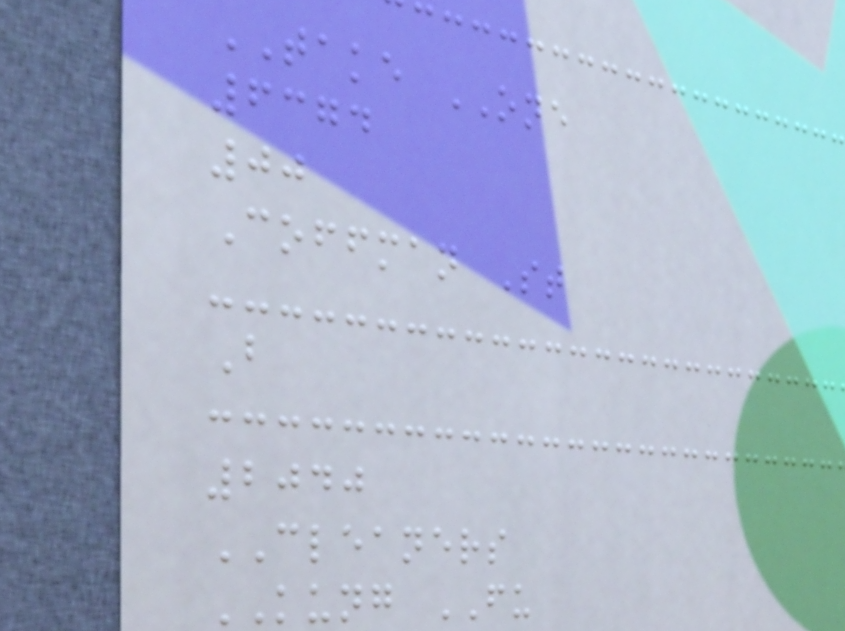TAKE ONE
6374
00
Coffman St
B
2040
CLEANERS
KUNG FU
